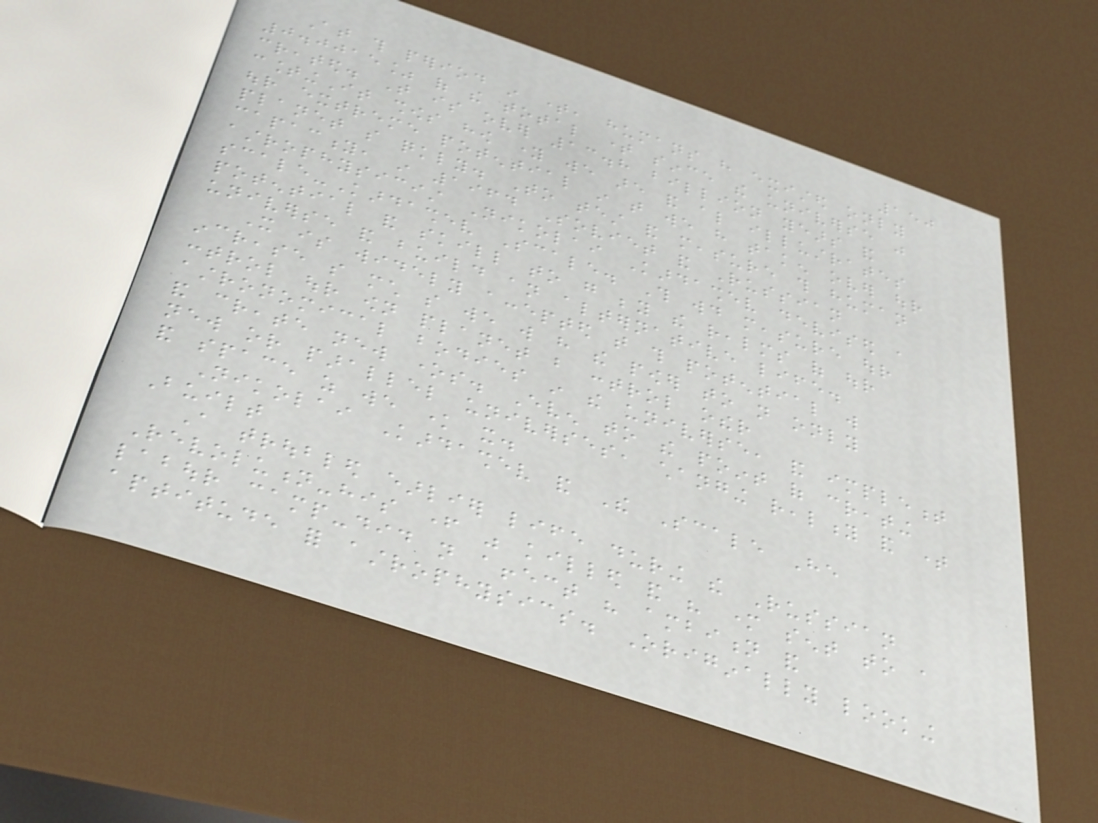150
At this period in time, humans have existed only
0.0015% of the total time since the universe was
created. That is over 13.8 billion years and
countingIt shows how young we are and also illustrates
our extreme potential in that we have taken over our
planet so quickly. To test and measure this human
capacity, in 1964 Soviet and Russian
astrophysicist Nikolai Kardashev devised a
scale-Kardashev Scale. This would measure our
potential and skill to go beyond the realms of our
universe and build an alternative life.
It is widely accepted that this potential will
increase so much so we will have the power to not only
control our own planet but control other
astronomical bodies in the universe, and implement
and create new ones. Even to the point of creating
new or parallel universes, changing reality and time
and space as we know it.
Nikolai Kardashev and The Scale He
Built
A troubled earlier life during the Russian
Revolution-his father was killed and his mother sent to a
labour camp-did not affect his ambition and
aptitude for astrophysics. Originally looking
